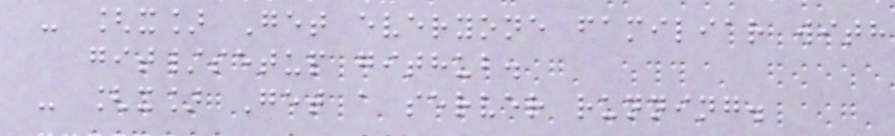- [x] Get everyone familiar with
git/setup github.
- [x] Get a server running.
